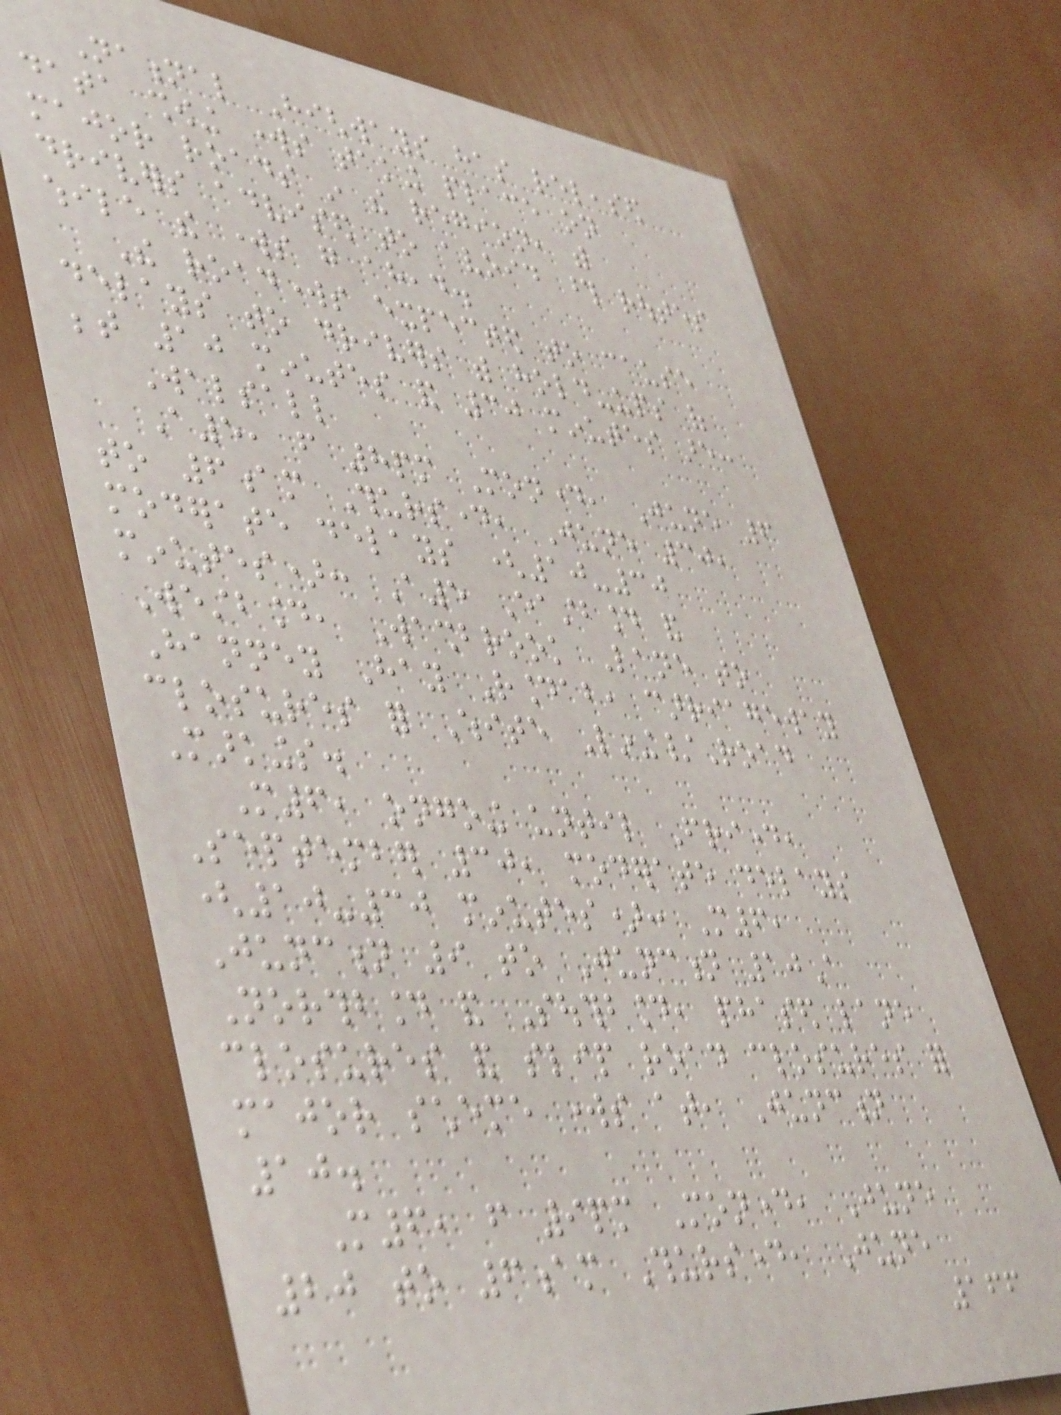National Highways has released
data showing works taking place on
major roads in the region, with
drivers advised to avoid those routes
while the works go ahead.
The roadworks expected to cause
delays to drivers with hold-ups of
between 10 minutes and 30 minutes are:
Walsall
A5, from 8pm Monday, June 6
to 6am Thursday, June 30,
moderate delays (10-30
minutes): A5 Eastbound and
Westbound, Washbrook Lane to
Hanney Hay Roundabout, carriageway
closures for White Lining/Road
Markings.
M6, ongoing until Friday,
September 30, moderate delays
(10-30 minutes): M6,
Junction 9 to Junction 10A
Northbound and Southbound, phased lane
closures and slip road closures for
major scheme works at, Junction
10.
M6, from 9pm Monday, June
20 to 6am Thursday, June
166
